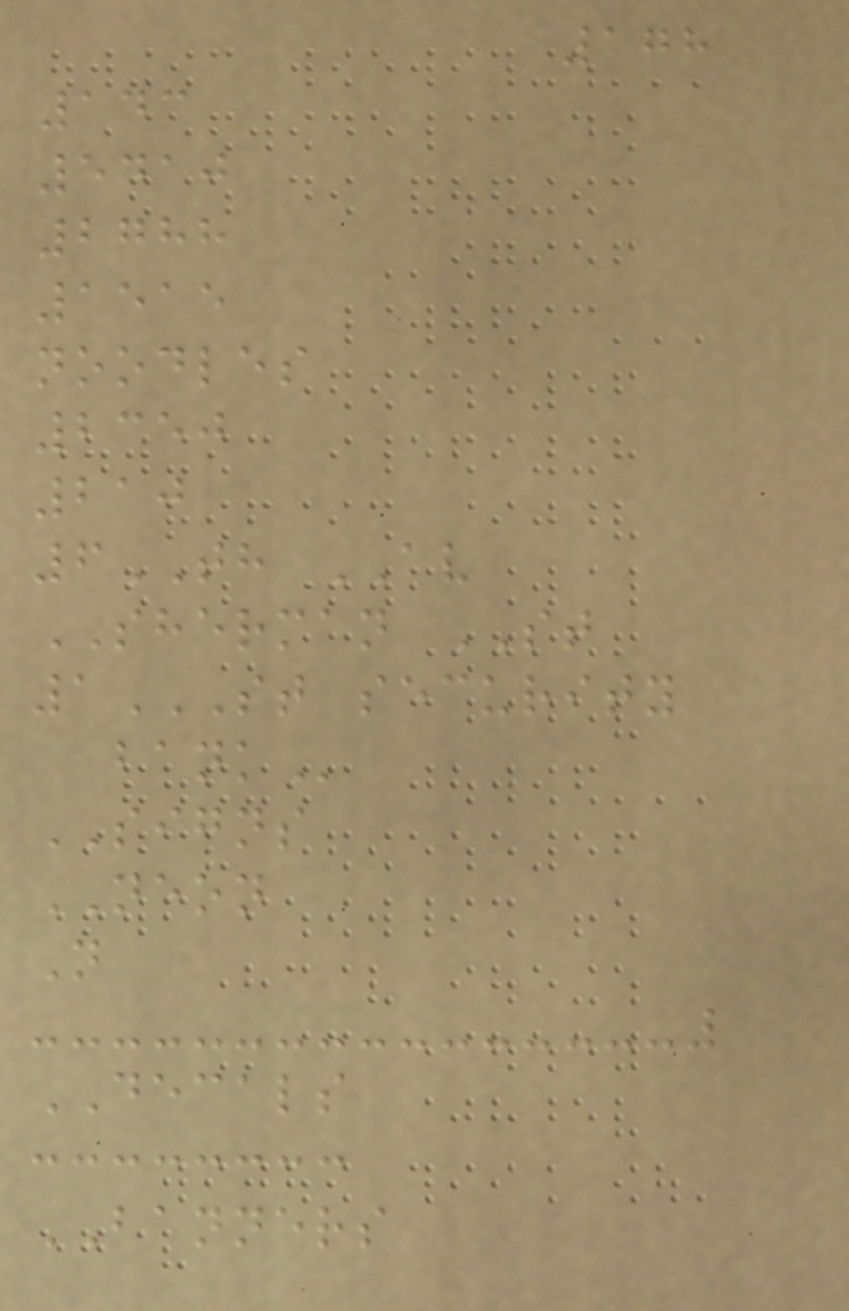178
143
5410
2788
1515
noodles
2350
210
6TH AV
SHERMAN ST
1ST SECURITY
BANK
SIGNS
NEON
N
DECALS
BANNERS
